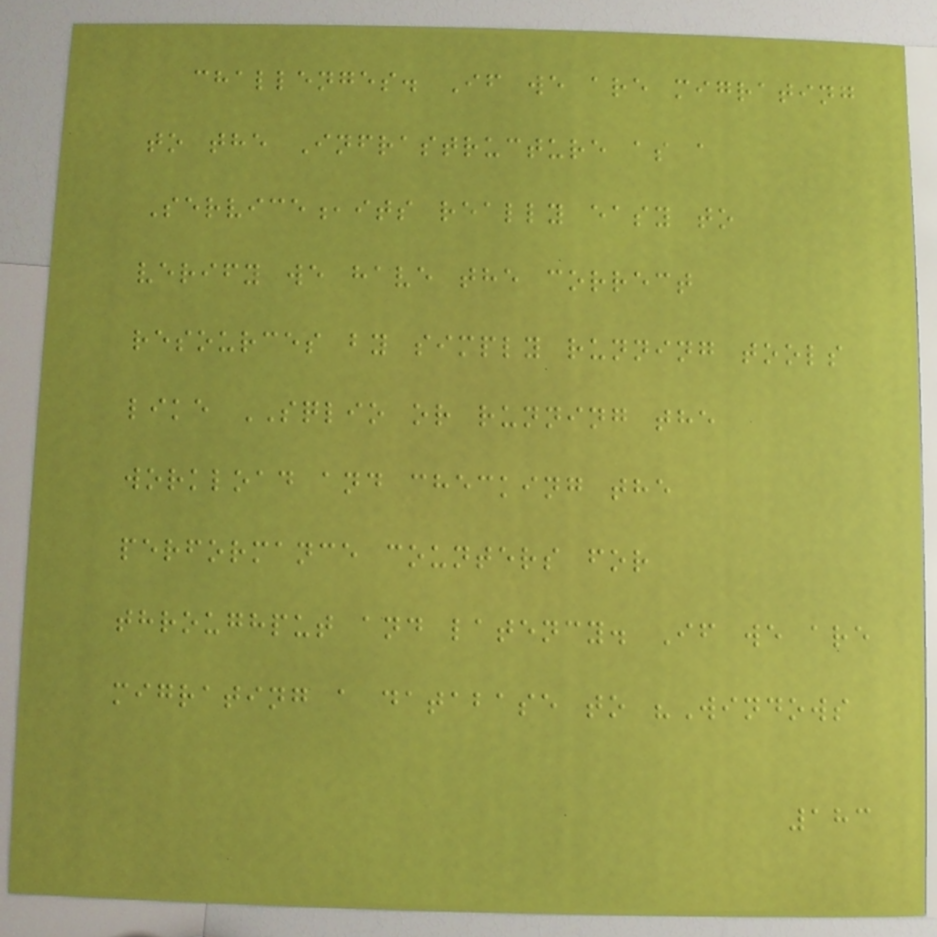challenges. If we are migrating
to the Infrastructure as a
Service,its really easy to
verify we have the correct
resources by simply running tools
like SQLIO or running the
workload and checking the
performance counters for
throughput and latency. If we are
migrating a database to "Windows
183
